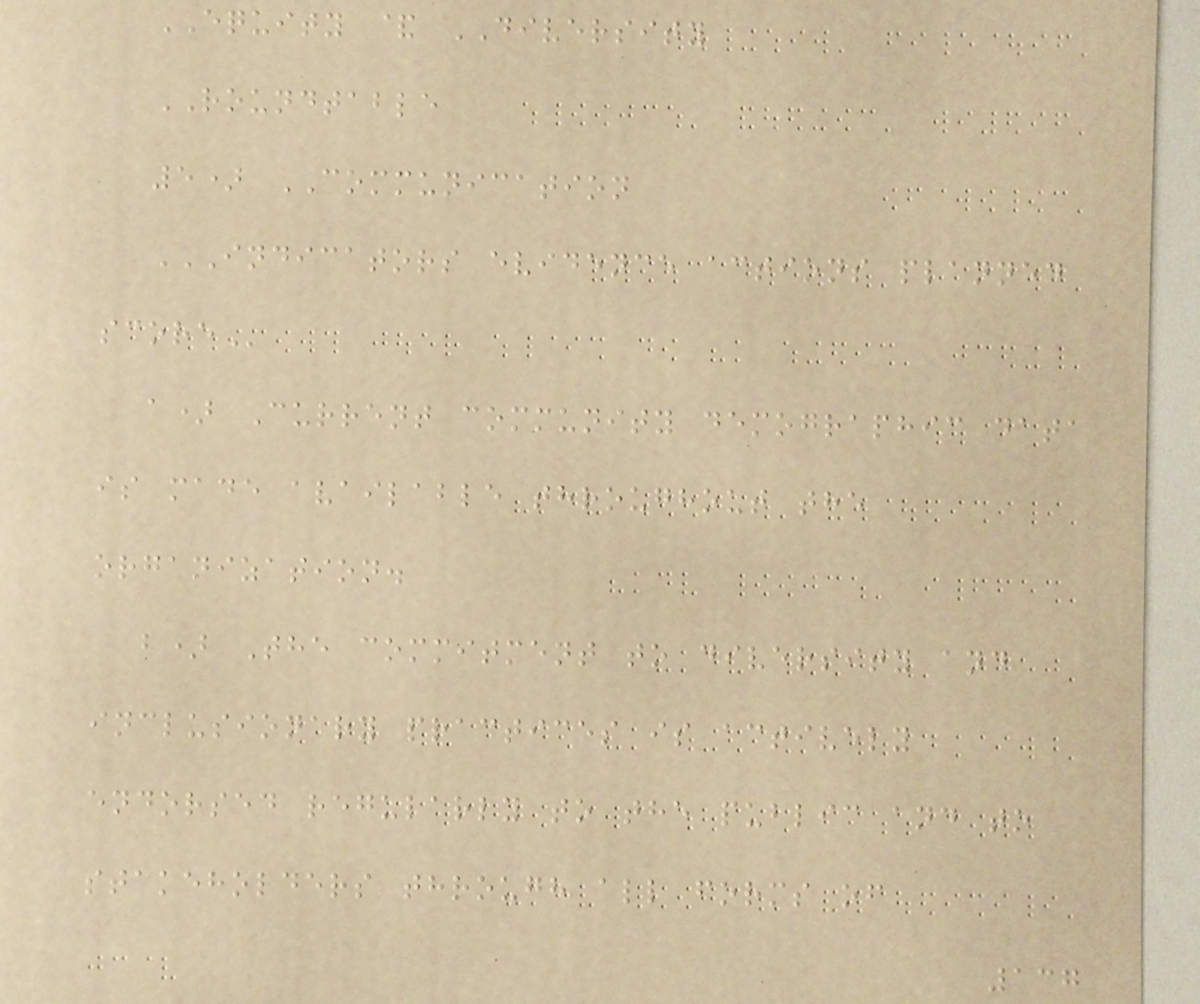EQUITY & DIVERSITY
ROUNDTABLE
5) COMMUNICATION
INDICATORS EVIDENCE ACTIONS PLANNED
SCORE
a) Current community demographic data
is made available throughout the
organization.
b) The commitment to diversity and
inclusionary practices is actively
endorsed regularly to the public and to
stakeholders through all forms of
137
